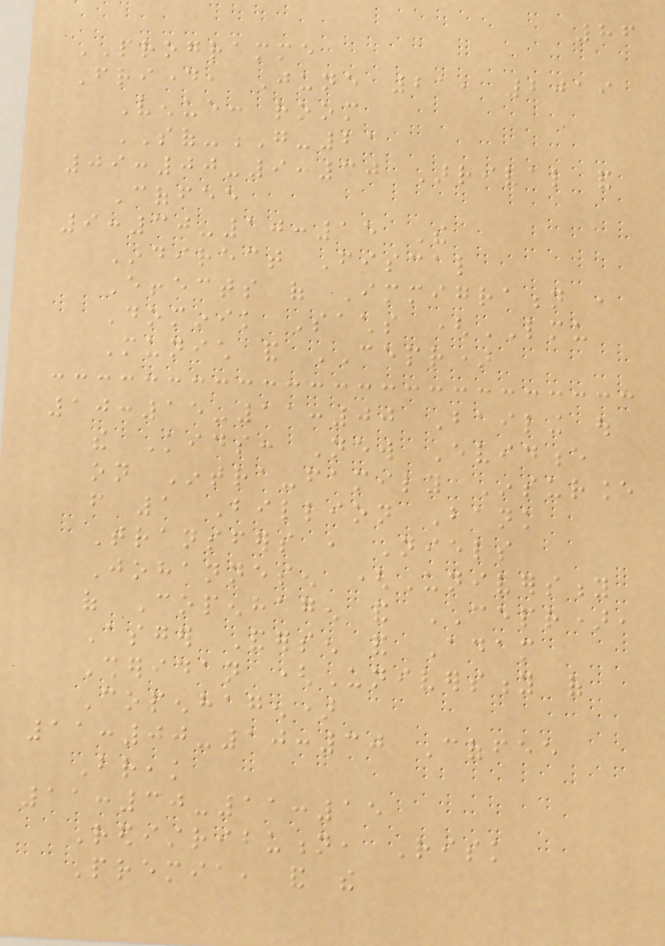86
PROGRAMME
Friday, June 21, 2019
Venue: room
SOF-G-21
09:00-9:30 Arrival and
Coffee
9:30-10:15 The
Indirect Fiscal
Effects of Immigration ,
Dominik Sachs (LMU
Munich and CEPR)
10:15-11:00 Bailing out
the Kids: New Evidence
on Intra-family Insurance
from 1 Billion Bank
Transfers , Niels
Johannesen (University
of Copenhagen and CEPR),
Asger Andersen and Adam
Sheridan (University of
Copenhagen)
11:00-10:30 Coffee
Break
11:30-11:15
Redistribution, Risk
Premia, and the
